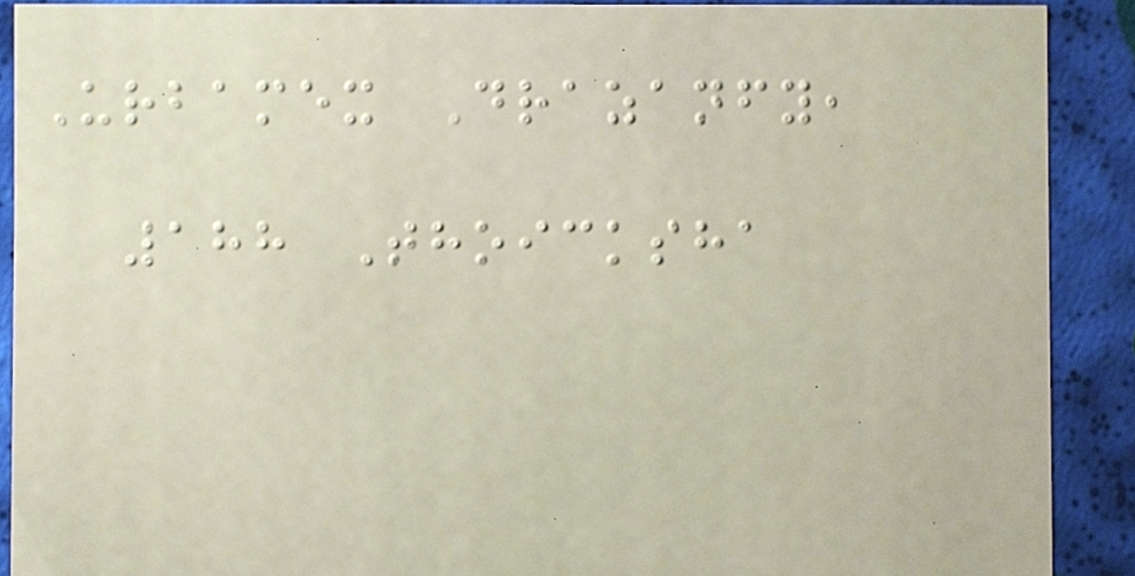Urbamex Drazanfy,
188 Thoicksha
